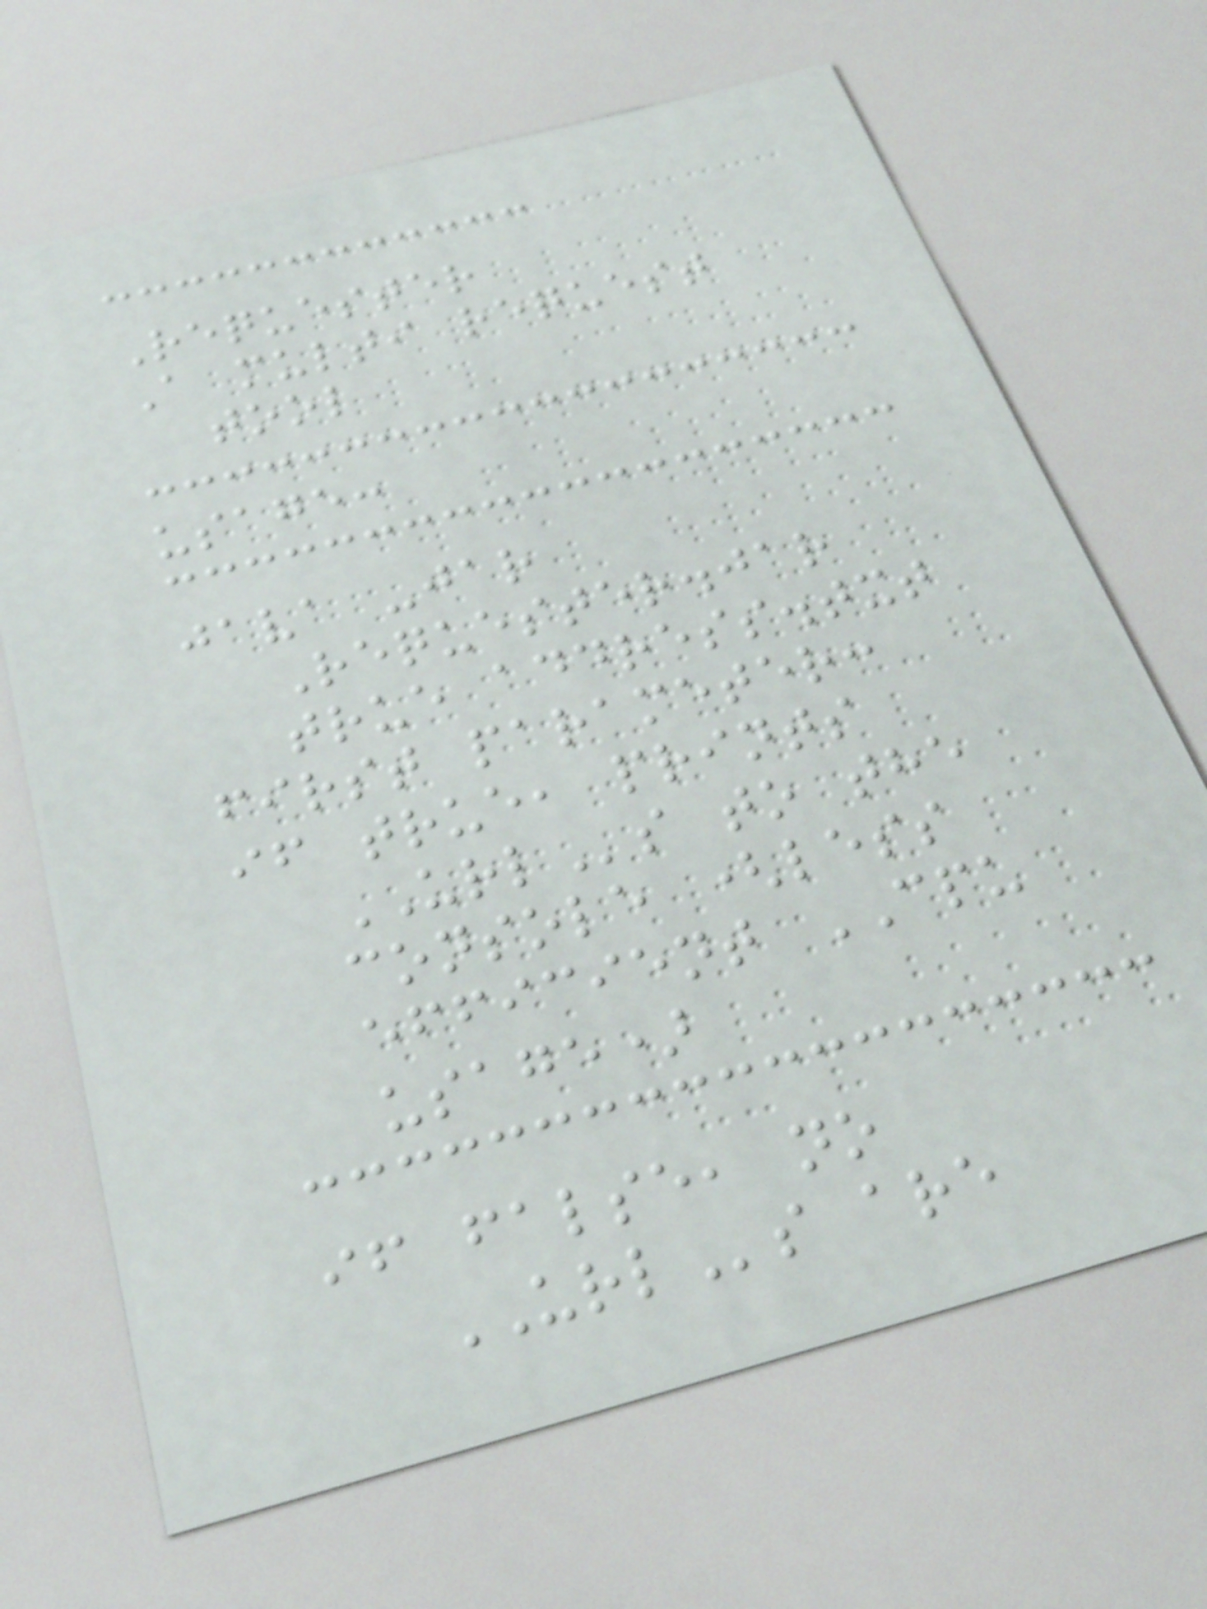Requester
A multi request
tool
usage:
java -jar
Requester.jar
true address.txt
first parameter:
if true, prints
URLs to the
console (less
efficient CPU
usage)
if false, no
URLs are
